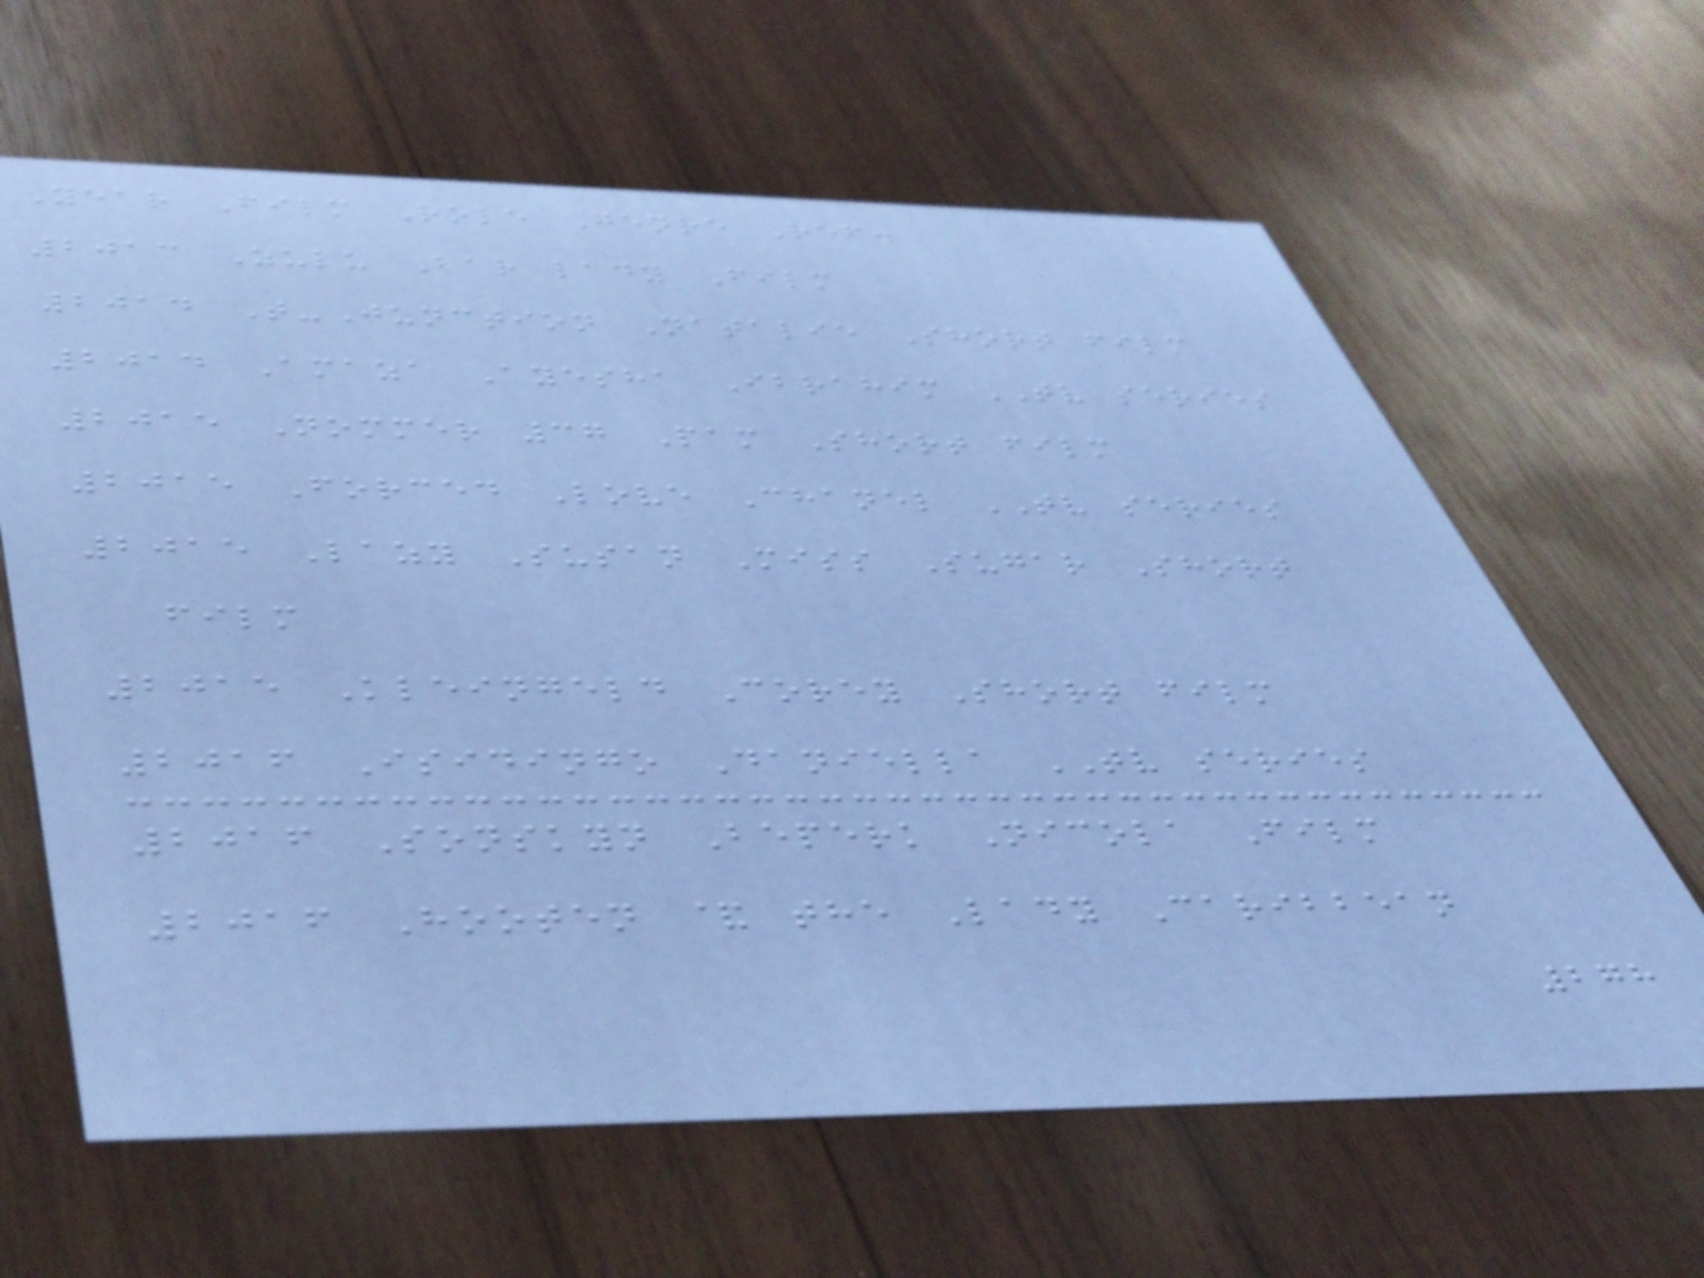Year Film Role Genre Ref.
2013 Zulu Bar lady Film
2014 T-Junction Natalie Short film
2014 Amaza Ayesha Ibrahim TV series
2015 Nommer 37 Pam Short film
2015 Forced Love Chanel TV series
2015 Lazy Susan Miss Sugar Short
film
2015 Kleingeld Corey Short film
2016 Isidingo Daniella TV series
2016 Sonskyn Beperk Nicola Film
2016 Hooten & the Lady Caribbean
278
